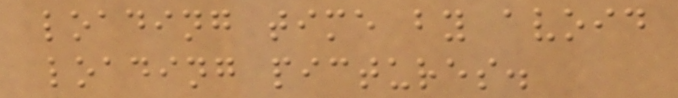loading time by avoid
loading pictures.
